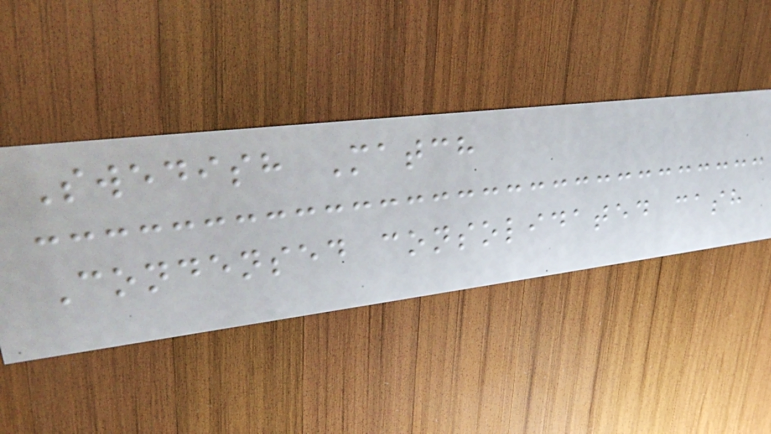Swedish Match
Condensed consolidated cash
